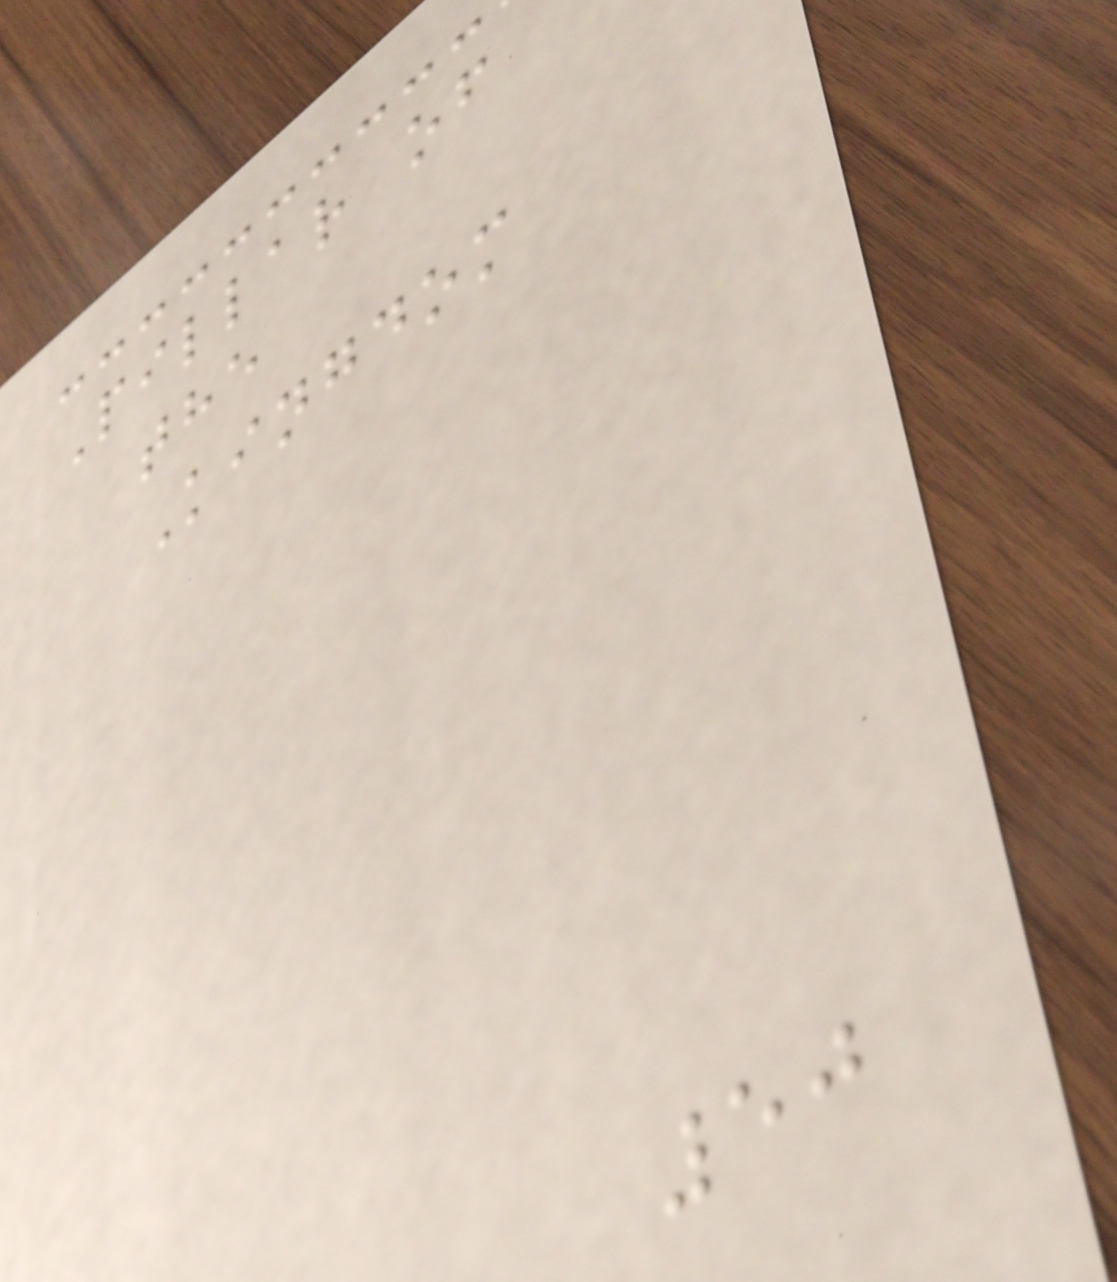Pillar of
the
Kingdom
50
